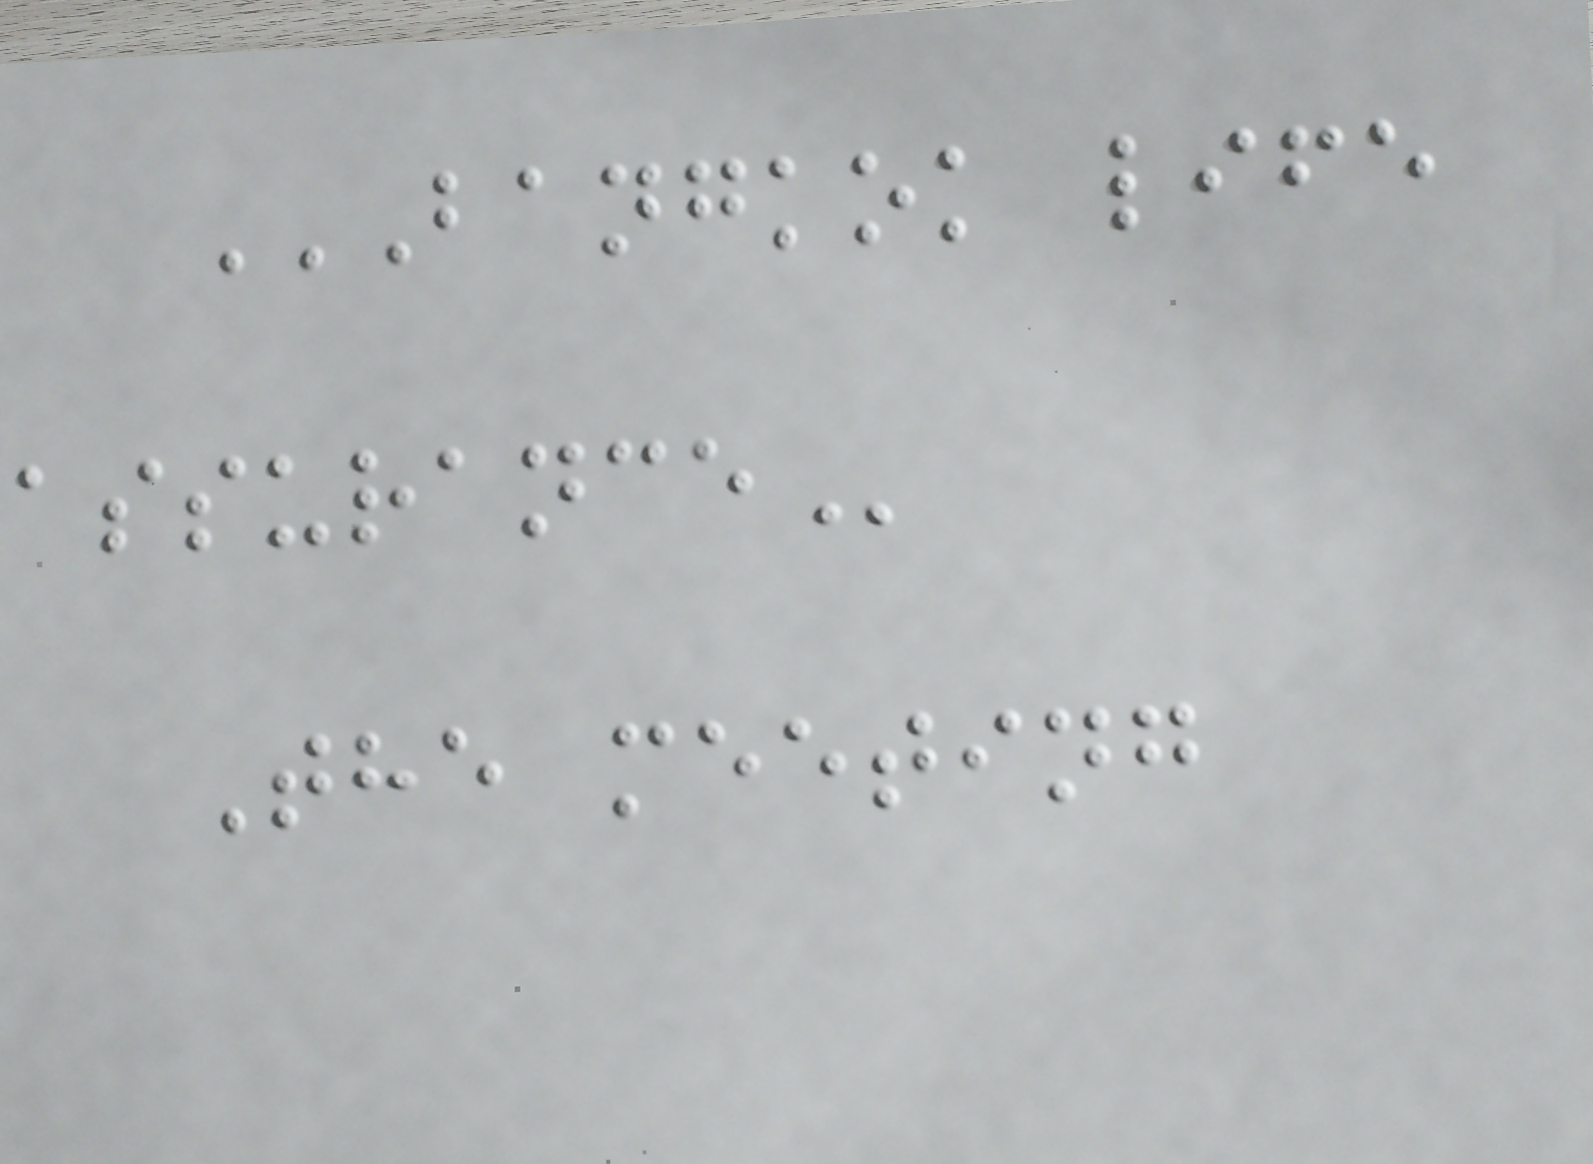BANGKOK LIFE
ASSURANCE
The meeting
